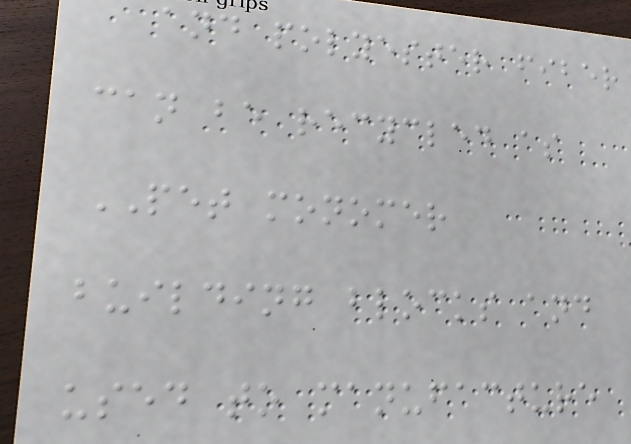and polyester fiber
can be recycled as
PET monomer
building blocks and
used to manufacture
